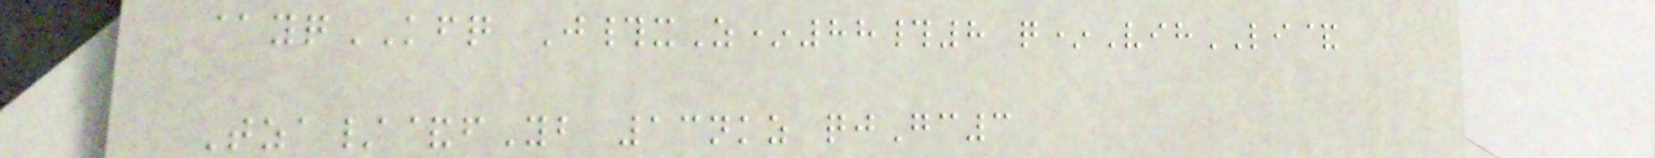@yqKFQ J#xZ*88#8 q*VihLI&
Tza/&fYb 13nkz qjGc3
